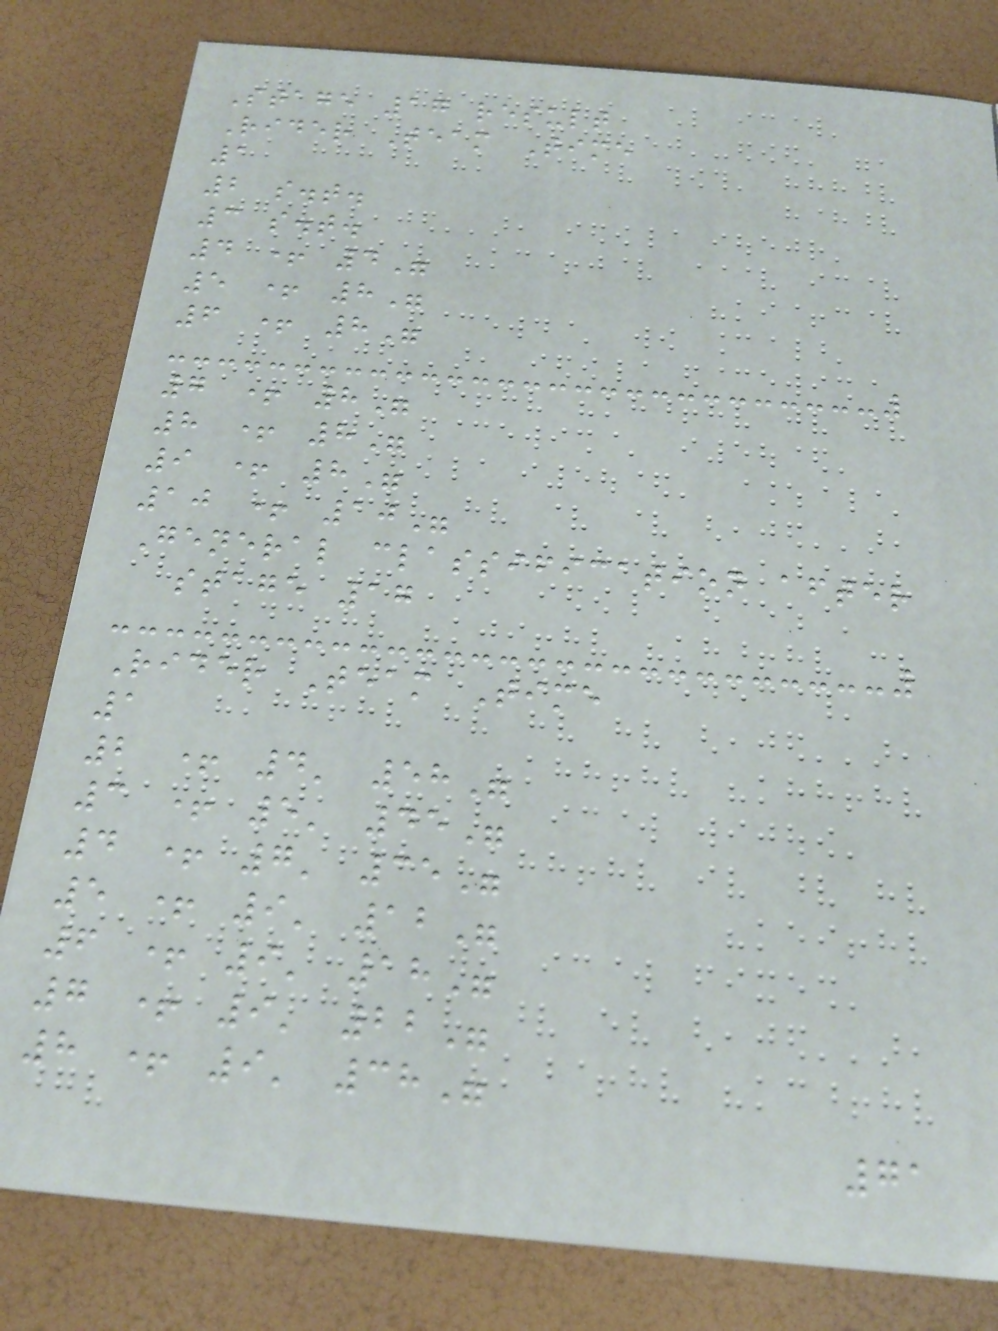Stage 17 result
Rider Team Time
1
2 s.t.
3 s.t.
4 + 4"
5 + 8"
6 + 8"
7 + 8"
8 + 8"
9 + 8"
10 + 10"
General classification after
stage 17
Rider Team Time
1
2 + 4' 58"
3 + 5' 45"
4 + 7' 35"
5 + 9' 12"
6 + 9' 18"
7 + 9' 22"
8 + 9' 38"
71
